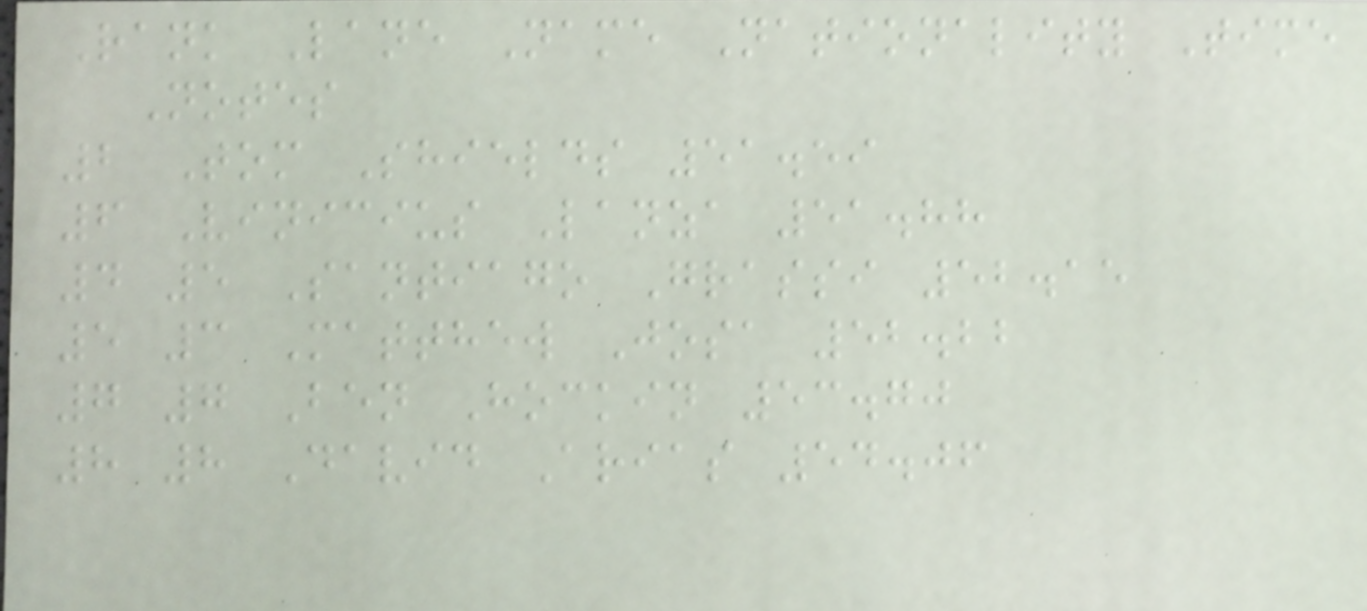Rank Lane Name Nationality Time
Notes
2 Tom Shields 51.59
6 Vinicius Lanza 51.88
4 5 Santiago Grassi 52.15
5 3 Matthew Josa 52.22
7 7 Ben Hockin 53.70
8 8 David Arias 54.06
